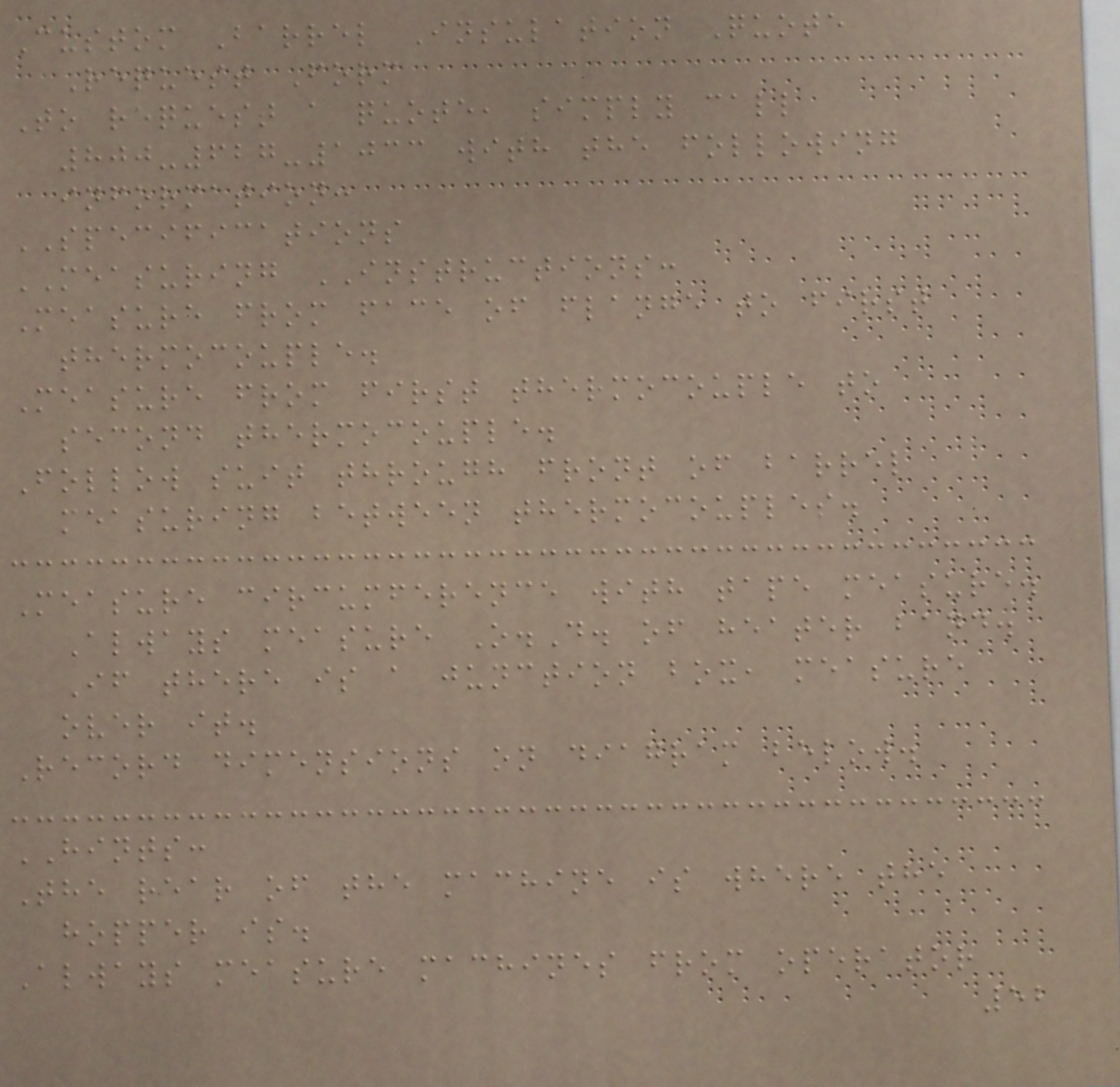Custom Barrel Insulation Quote
Request Form
To request a quote, simply call
800-627-1033 with the following
information:
SPECIFICATIONS
MEASURING INSTRUCTIONS:
Measure from face of flange to first
thermocouple.
Measure from first thermocouple to
second thermocouple.
Follow suit through front of barrel
measuring between thermocouples.
Measure circumference with tape measure.
Always measure O.D. of heater band.
If there is a junction box, measure
over it.
Record dimensions on diagram below.
HINTS:
The rear of the machine is where the
hopper is.
Always measure machines from operator
52
